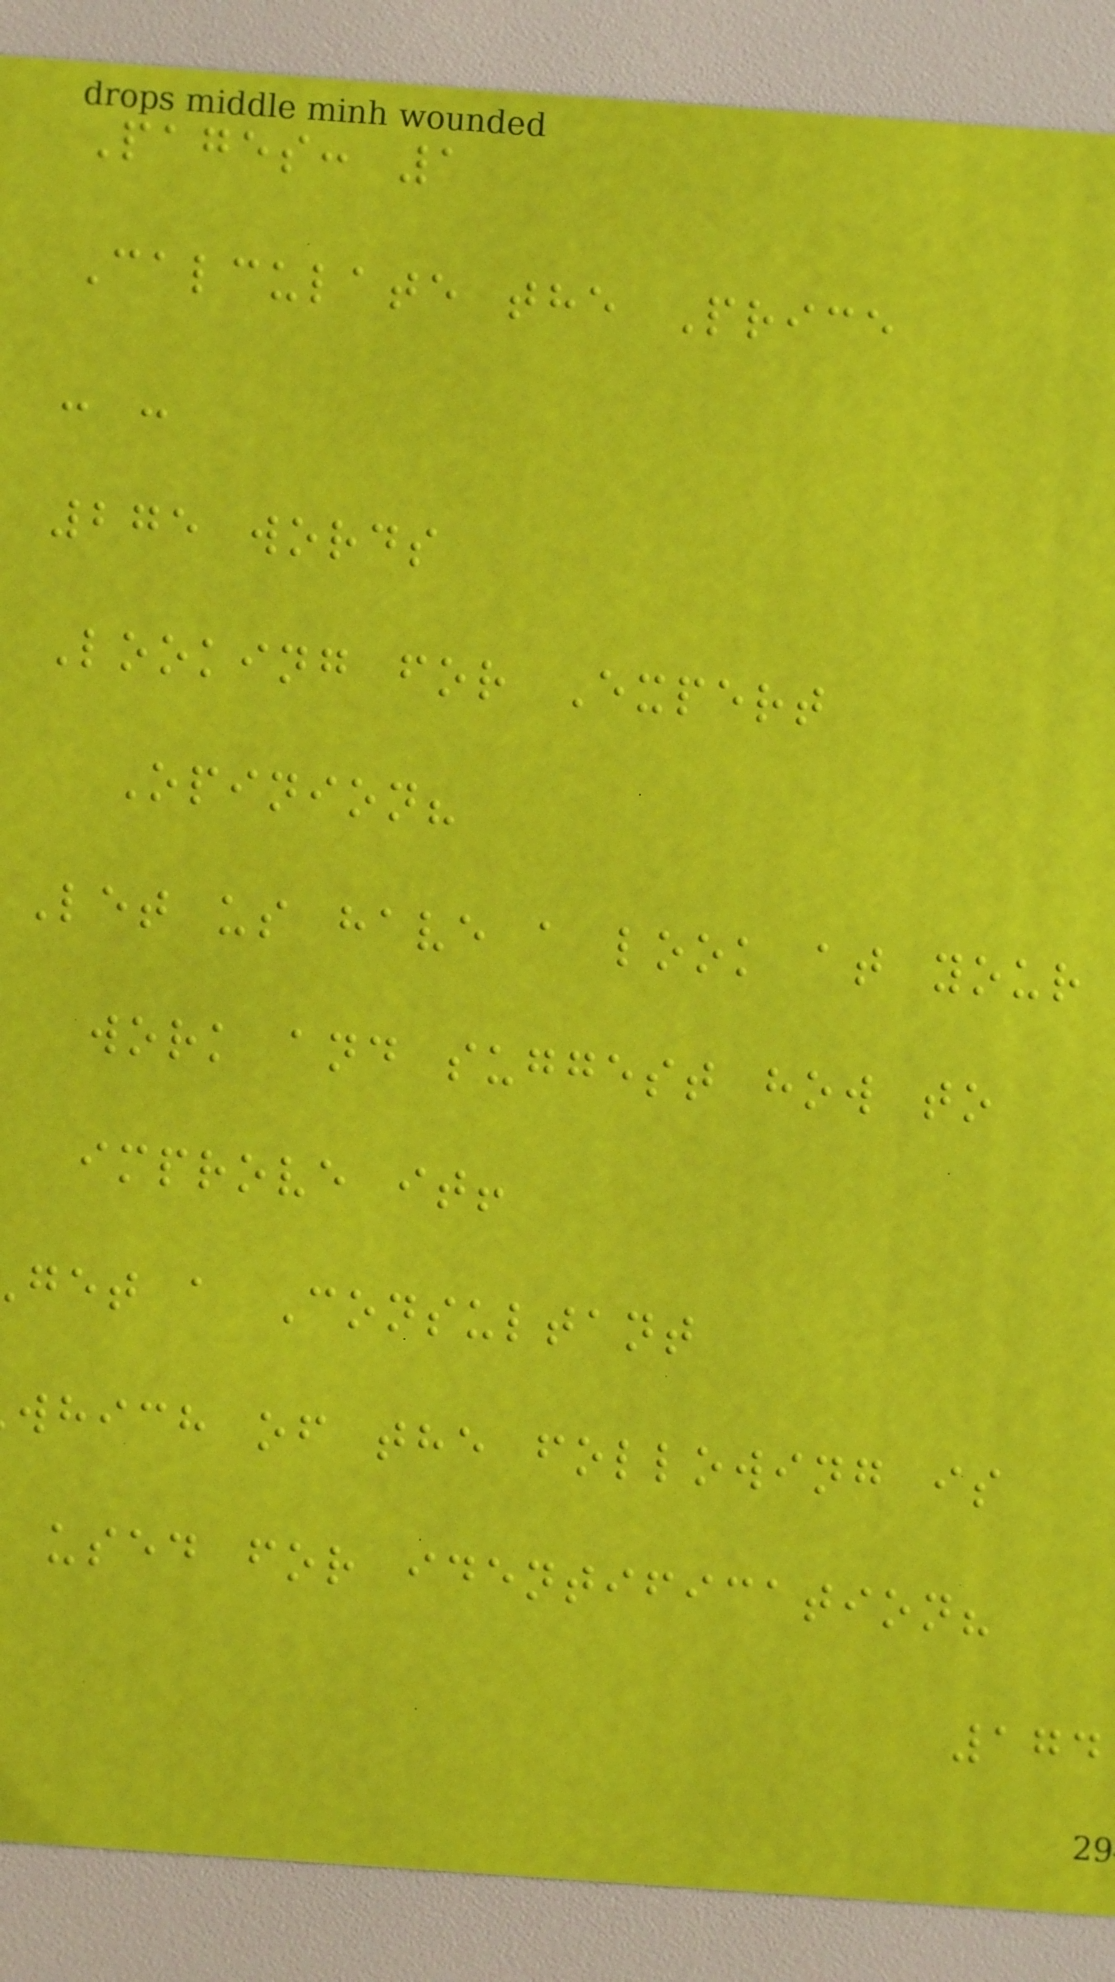Pages: 1
Calculate the Price
- -
275 words
Looking for Expert
Opinion?
Let us have a look at your
work and suggest how to
improve it!
get a Consultant
which of the following is
used for identification?
174
